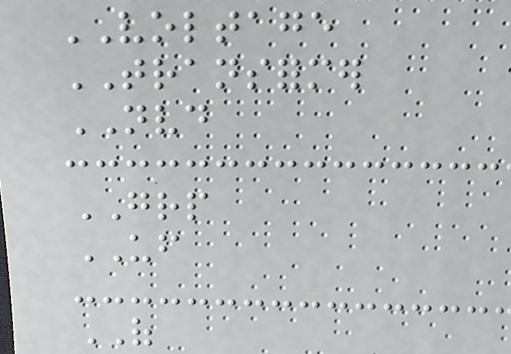VOLTAGE
TRANSFORMER
NVD
GRP
UF
OF
